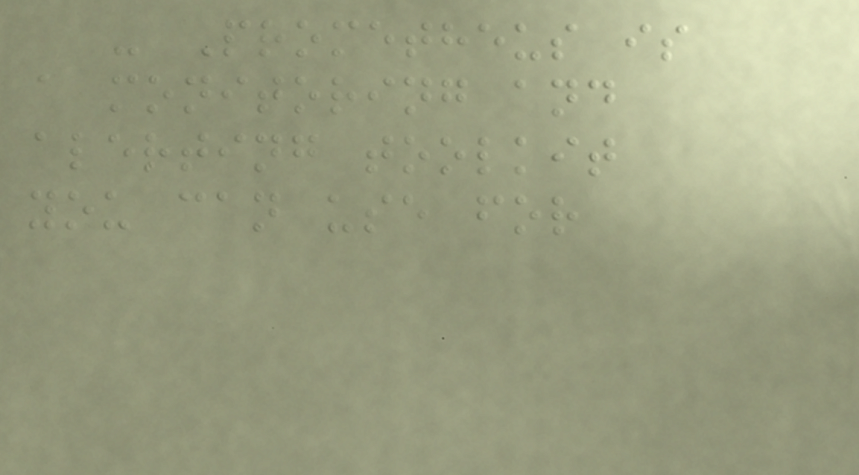- Prometheus is
a monitoring and
alerting toolkit
you can use for
